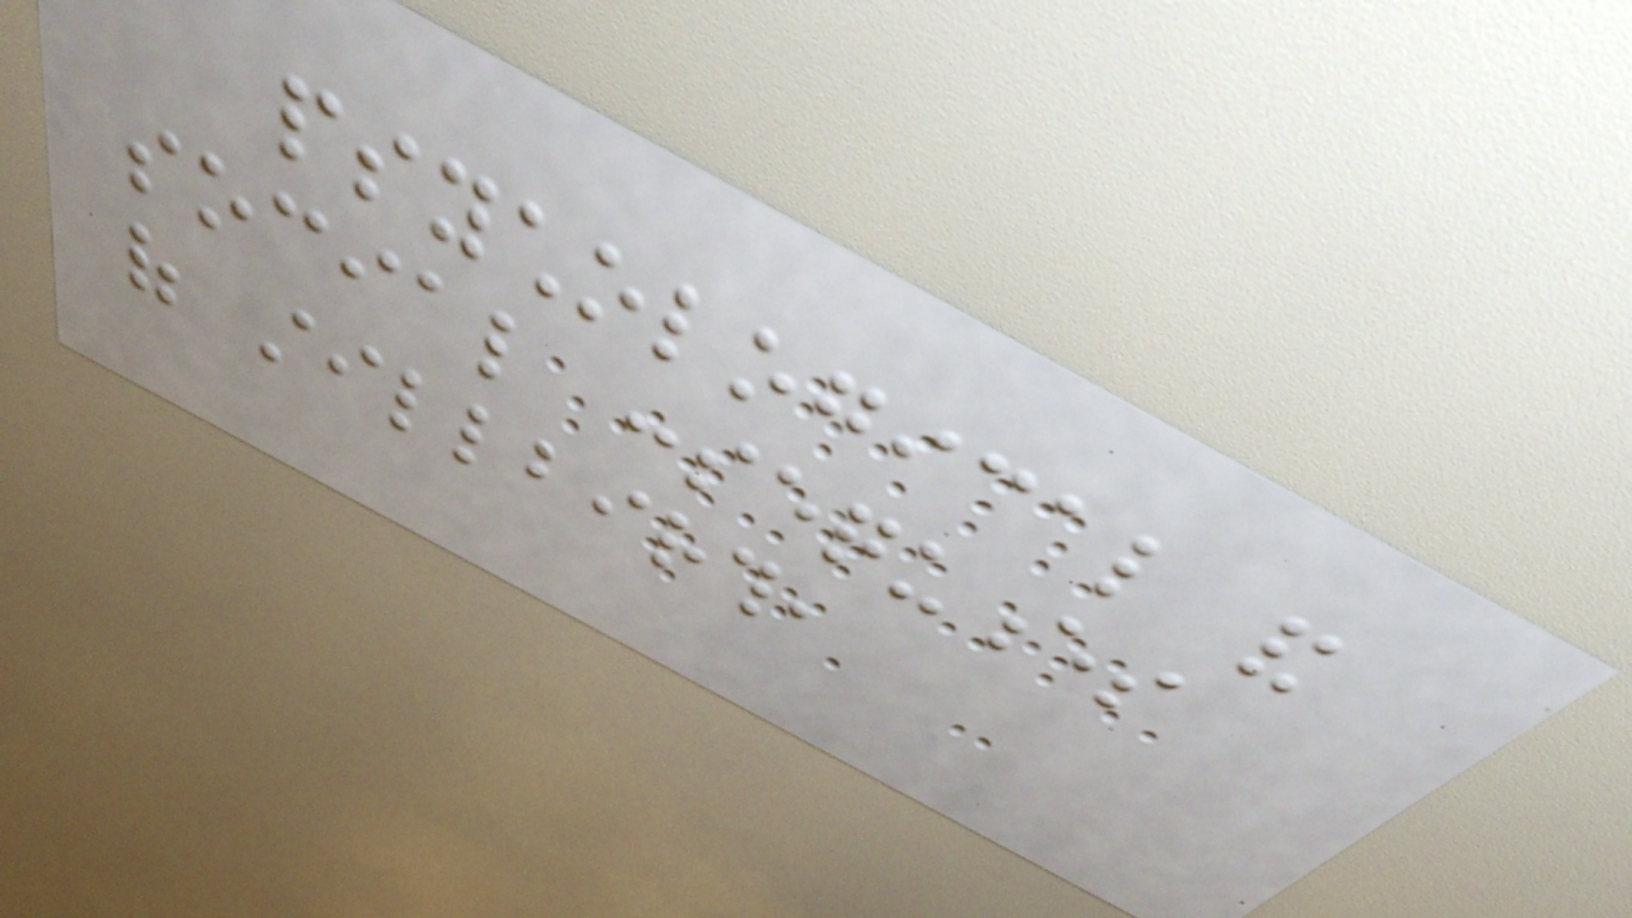psychological and
social consequences
of stillbirth,
